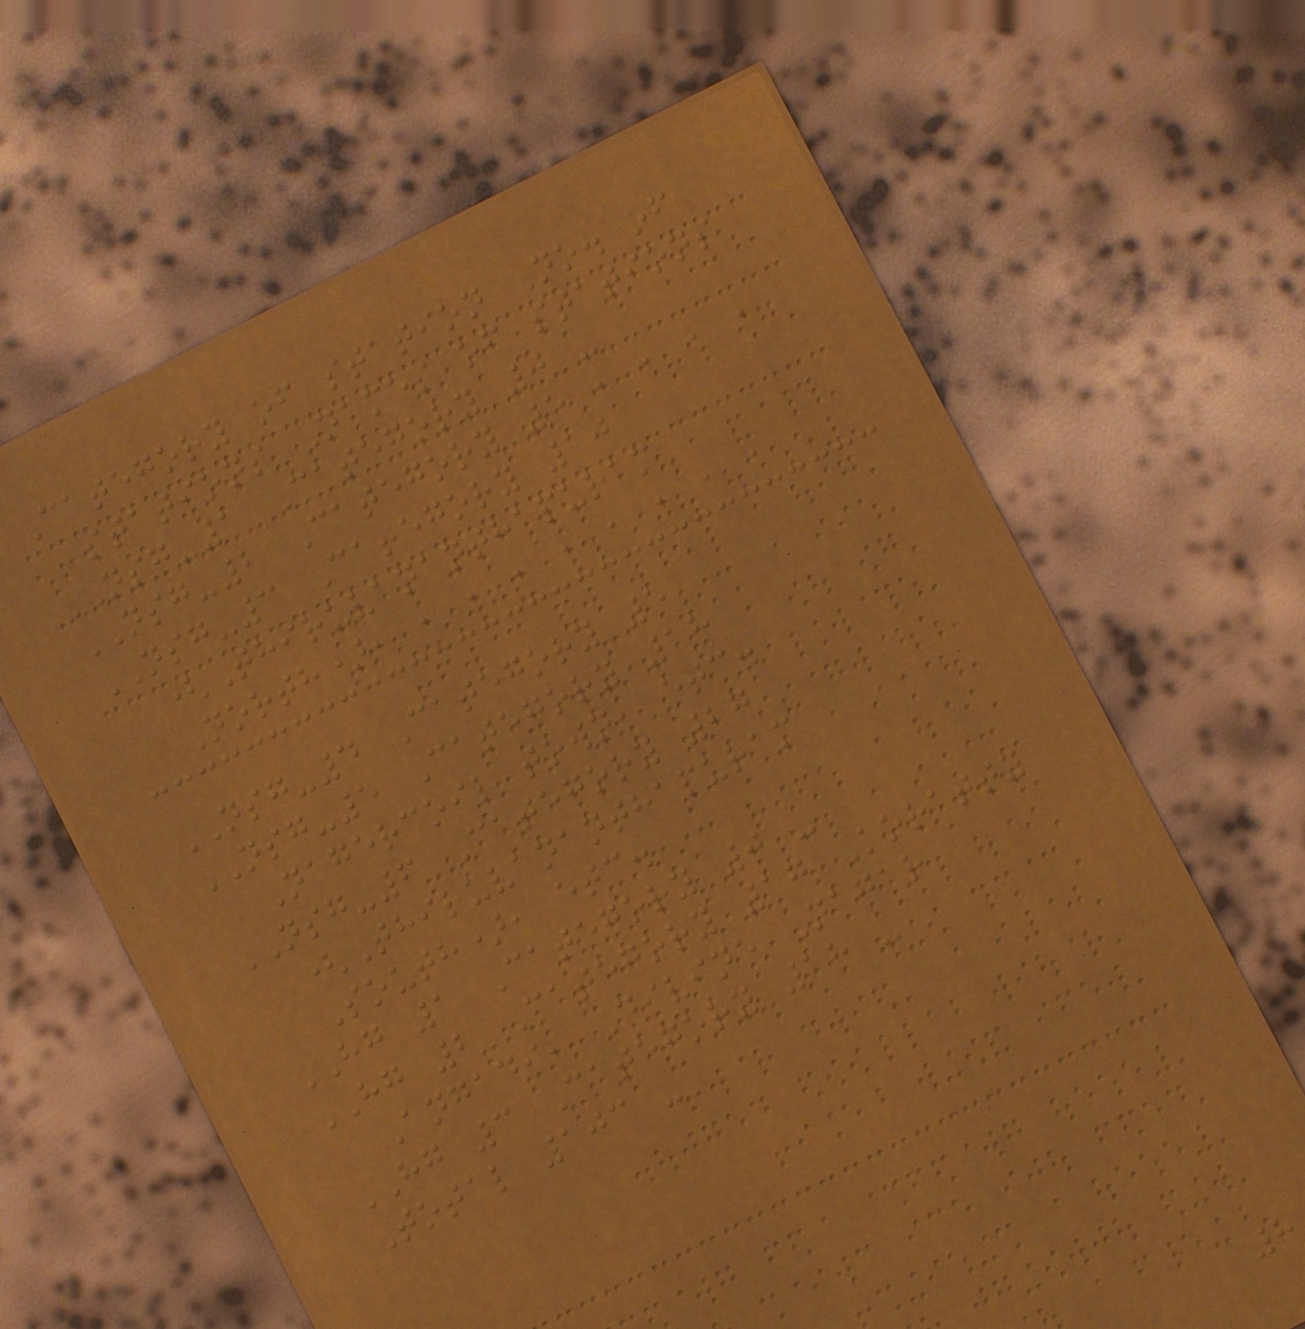Category of station No. of
stations Names of stations
NSG-1 Category 0 -
NSG-2 Category 5 , , , ,
NSG-3 Category 10
(Thiruvananthapuram
North), , , , , , , , ,
NSG-4 Category 5
NSG-5 Category 18
Nagercoil town, etc.
NSG-6 Category 27
(Thiruvananthapuram
South), etc.
HG 1 Category 0 -
HG 2 Category 17 Koratty
Angadi, Divine Nagar
HG 3 Category 18 -
Total 103 -
8
